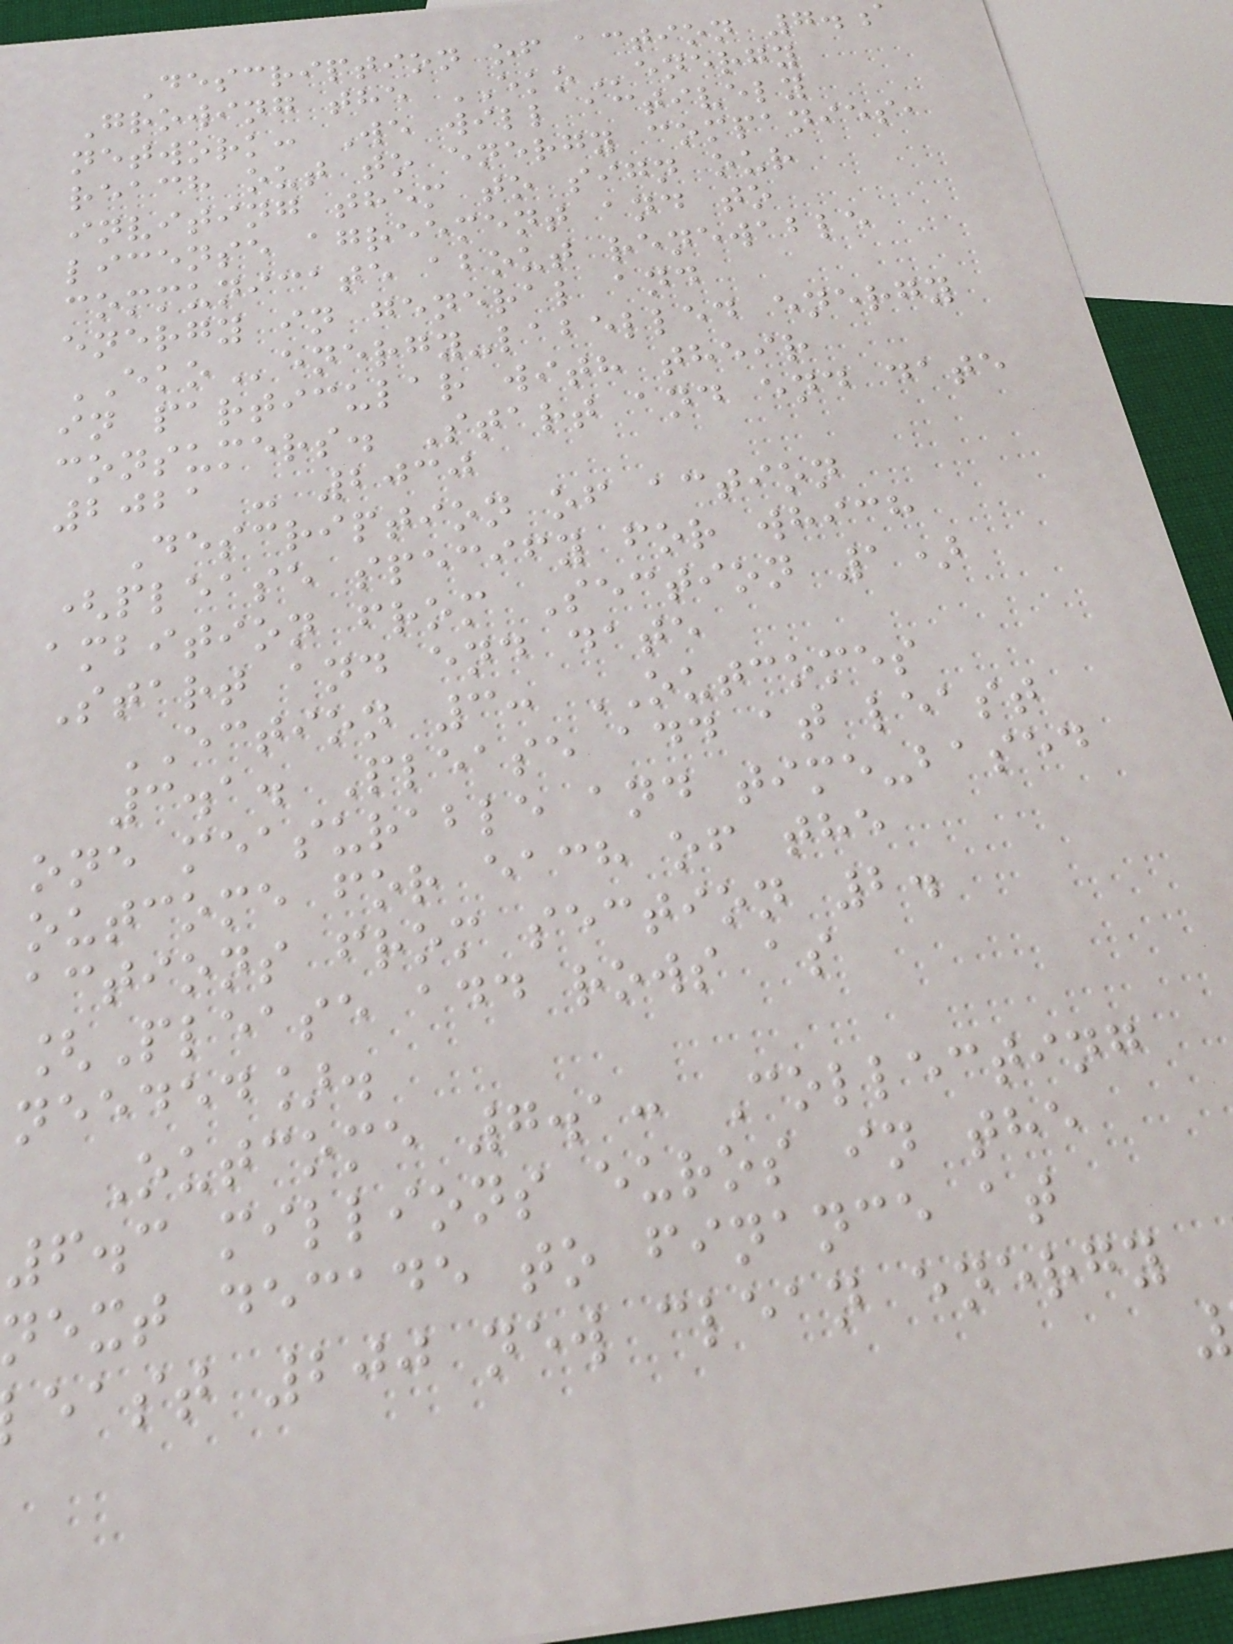Description of action 7.
Growing the EKOenergy
network: We will actively
reach out to energy companies,
inviting them to sign our
license agreement and to
communicate about renewable
energy in general and
EKOenergy-labelled energy
in particular with their
consumers. Start and end date
2021 - 2030
Description of action
(please specify for which
ambition from Section 1)
Start and end date
ECTION 3: OUTCOMES
3.1. Please add at least
one measurable and time-based
outcome for each of the
actions from section 2.
[Please add rows as
needed].
Outcome 7.1: Collecting
6.3 millions euros in the
next decade to finance at
east 200 new clean energy
